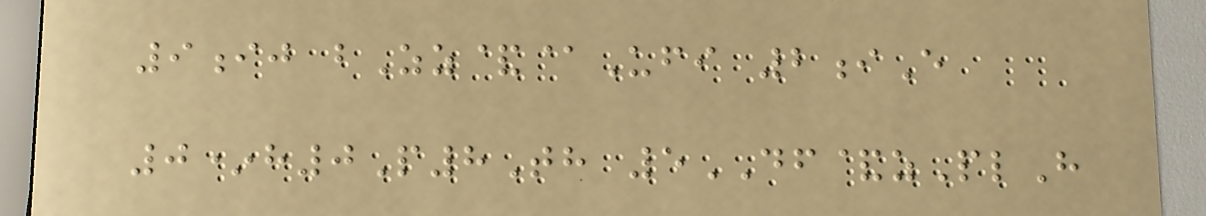9ij bZz&@Ufi 2iE
0*h0P8Th 5DF&zPlH
